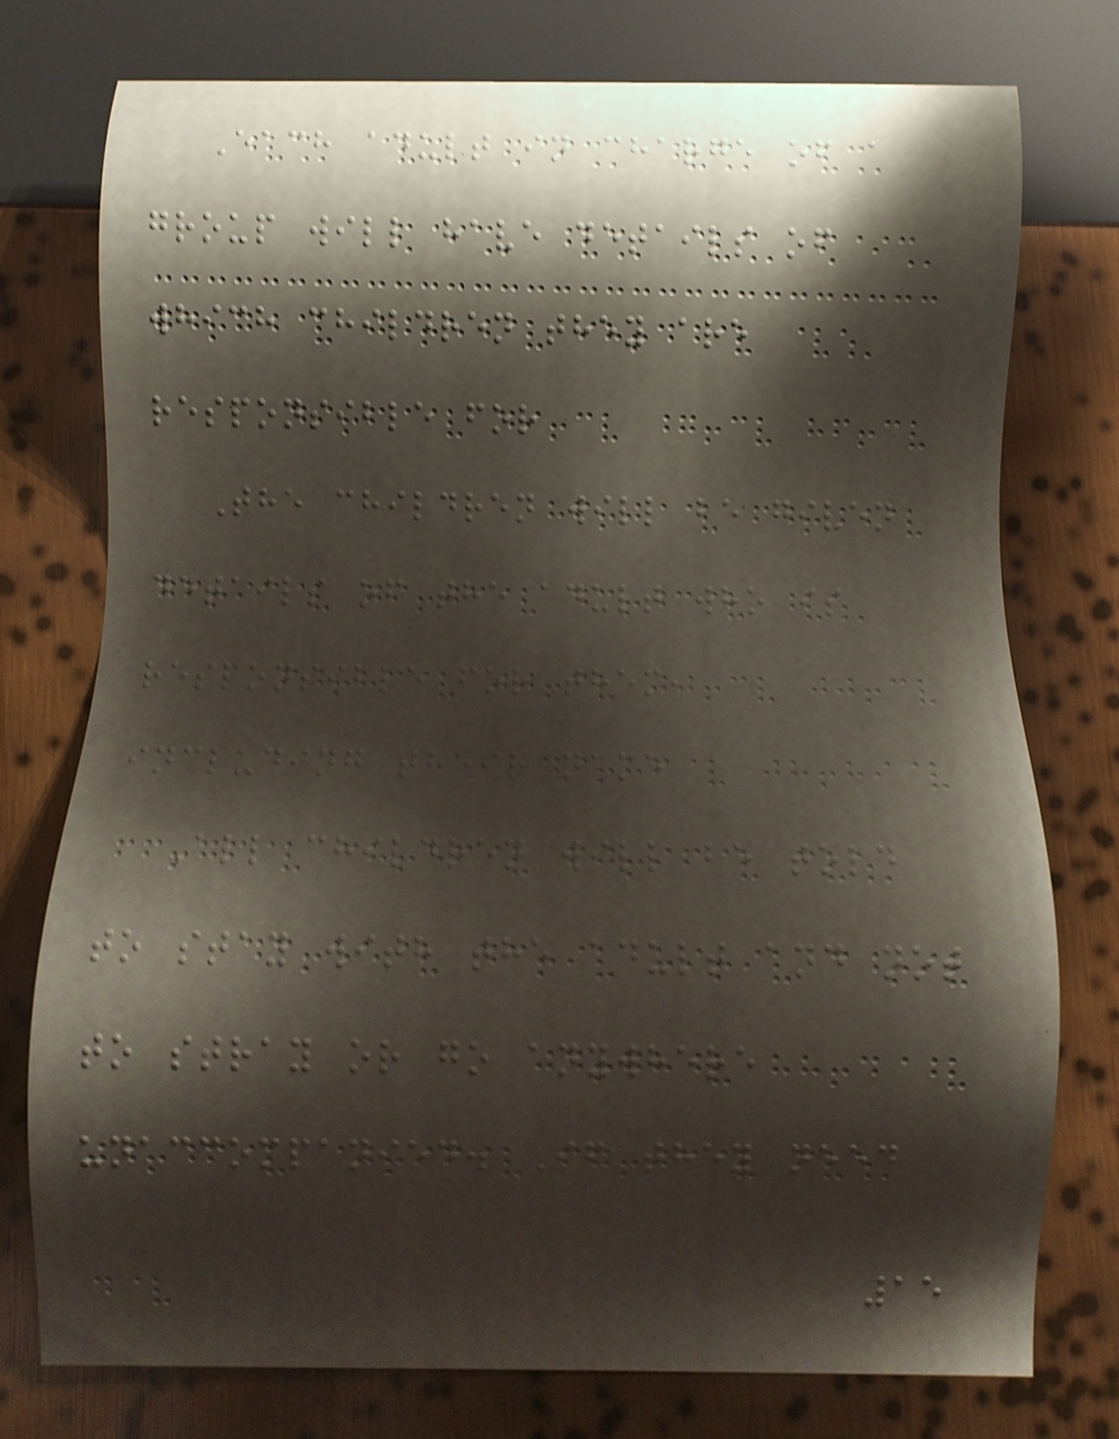Each adult in charge of a
group will have details of
which children they are
responsible for
The children will be given
details of the adult who is
responsible for them,
including their name
All children will be told
to stay with the adult and not
to stray or go anywhere
unaccompanied. If they need
15
